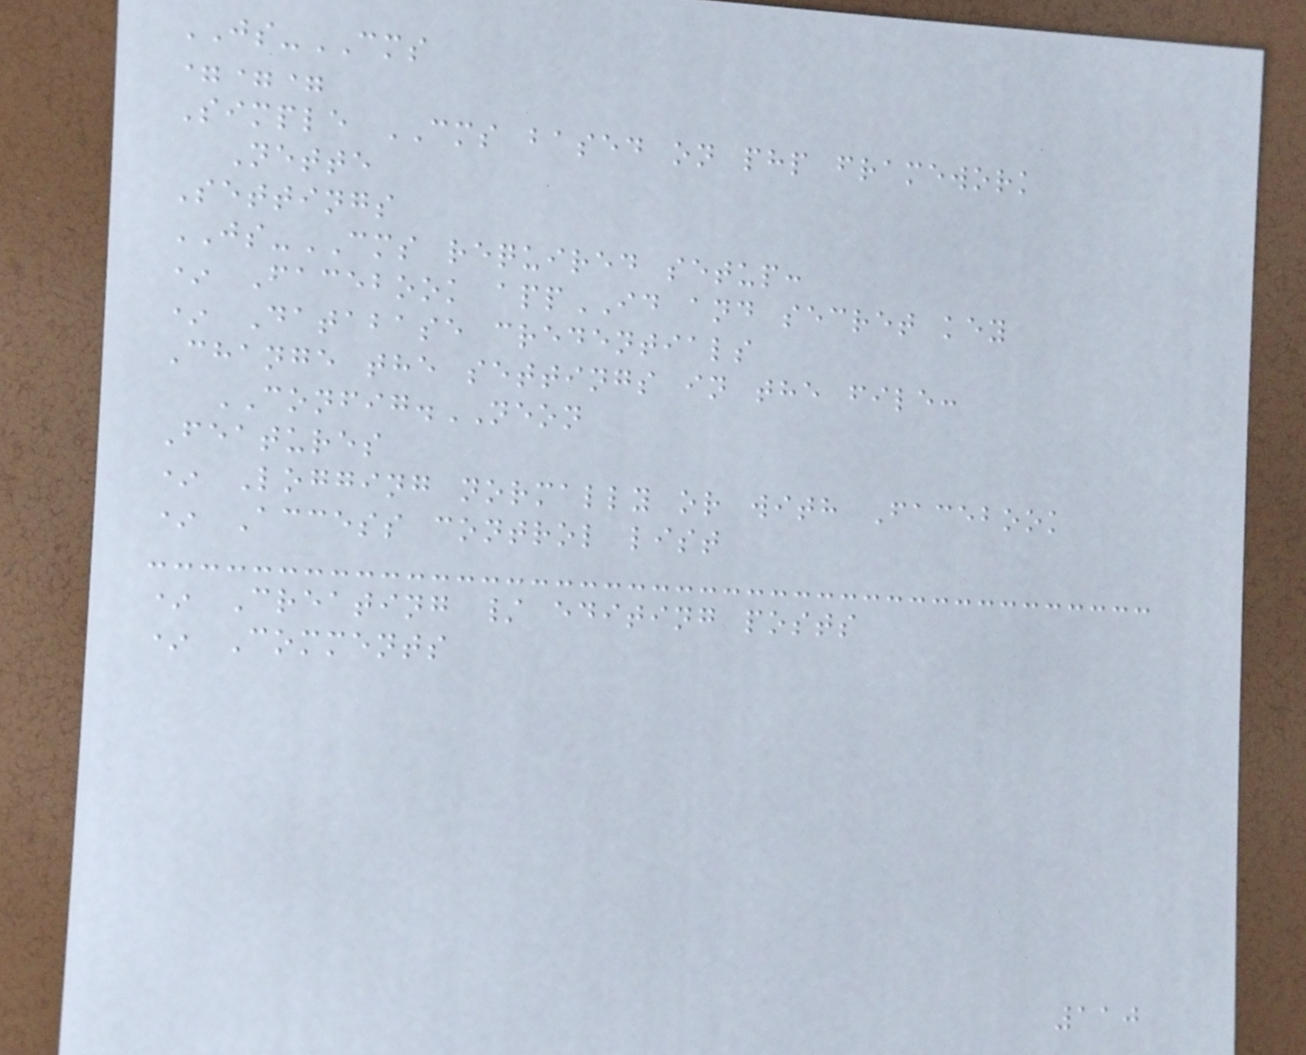JS-CMS
===
Simple CMS based on php framework
Nette
Settings
JS-CMS required setup:
* Facebook appID and secret key
* Database credentials
Change the settings in the file:
CONFIG.NEON
Features
* Logging normally or with Facebook
* Access control list
* Creating / editing posts
* Comments
110
